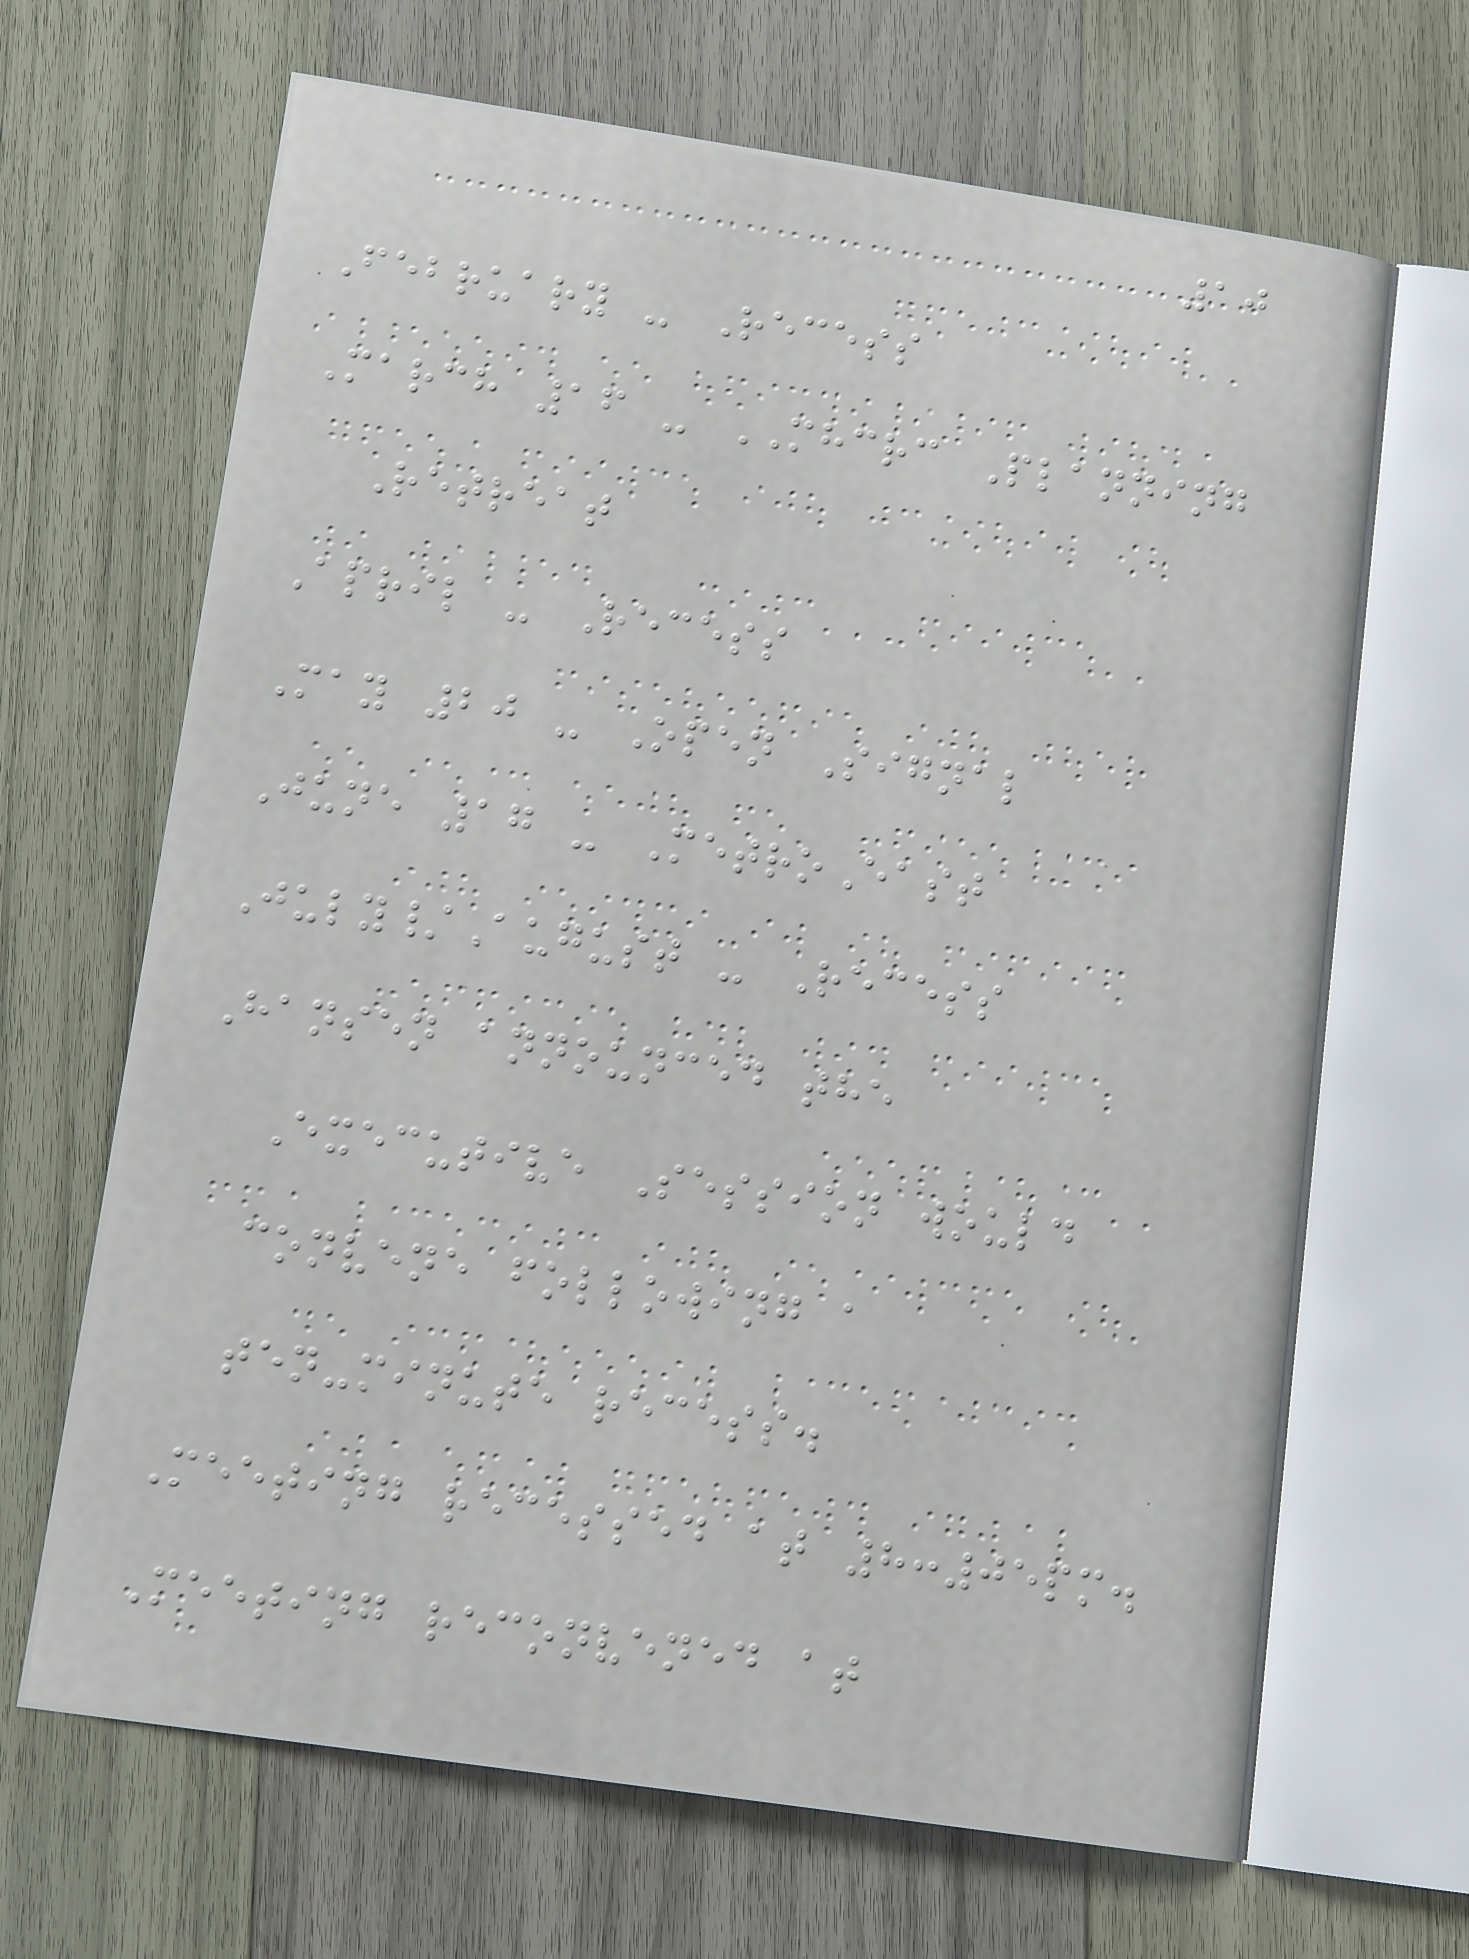10
February - Recess
March 16 - MHCRC Planning
Retreat
April - Recess
May 20 - Open Signal
June 17 - MetroEast
July/August - Recess
Hansen announced the
Executive Session would
convene following a
ten-minute recess.
Meeting recessed at 8:05pm.
Meeting reconvened at
